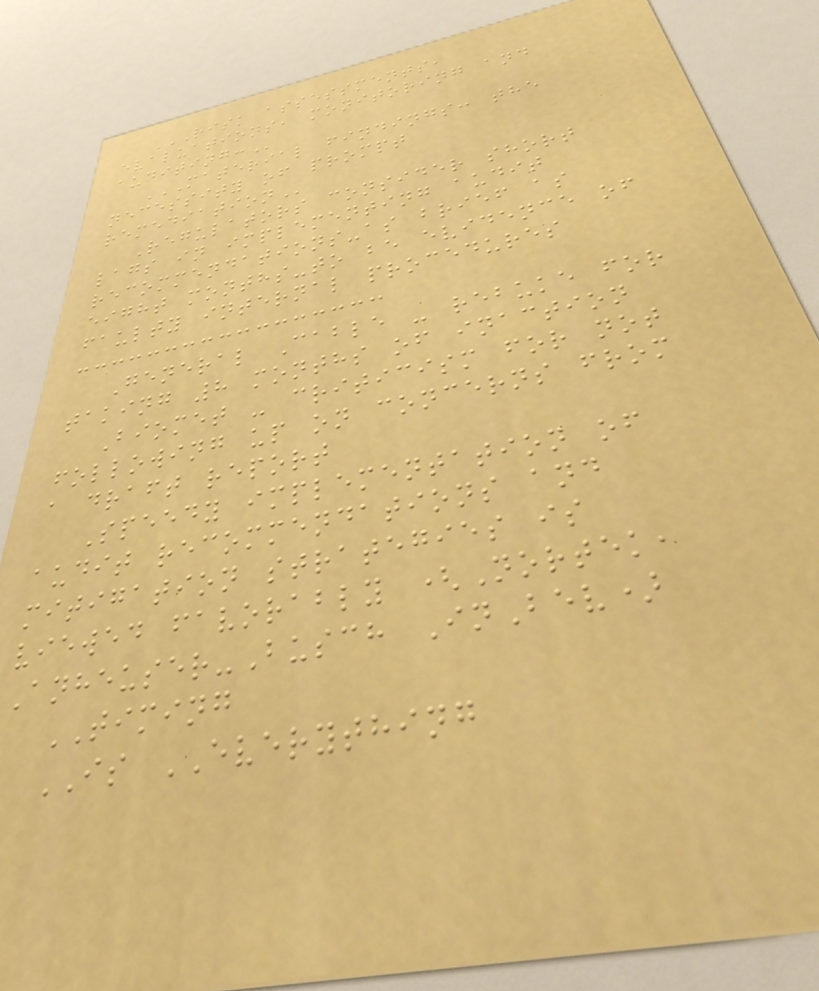RISK ASSESSMENTS,
EVALUATIONS, MONITORING AND
AUDITING:
MATERIAL FINDINGS: THE
NECESSITY OF PROMPT
REMEDIATION
Regulators consider short
lags in implementing audit
recommendations-as brief as
eight months-to be evidence of
faulty internal procedures
General Cable - rebuke for
taking 8 months of inaction
Biomet - criticism for not
following up on concerns from
a draft report
Speedy implementation of
audit recommendations and
mitigation strategies is
viewed favorably (Nortek,
Anheuser-Busch InBev)
TIMING
IS EVERYTHING
